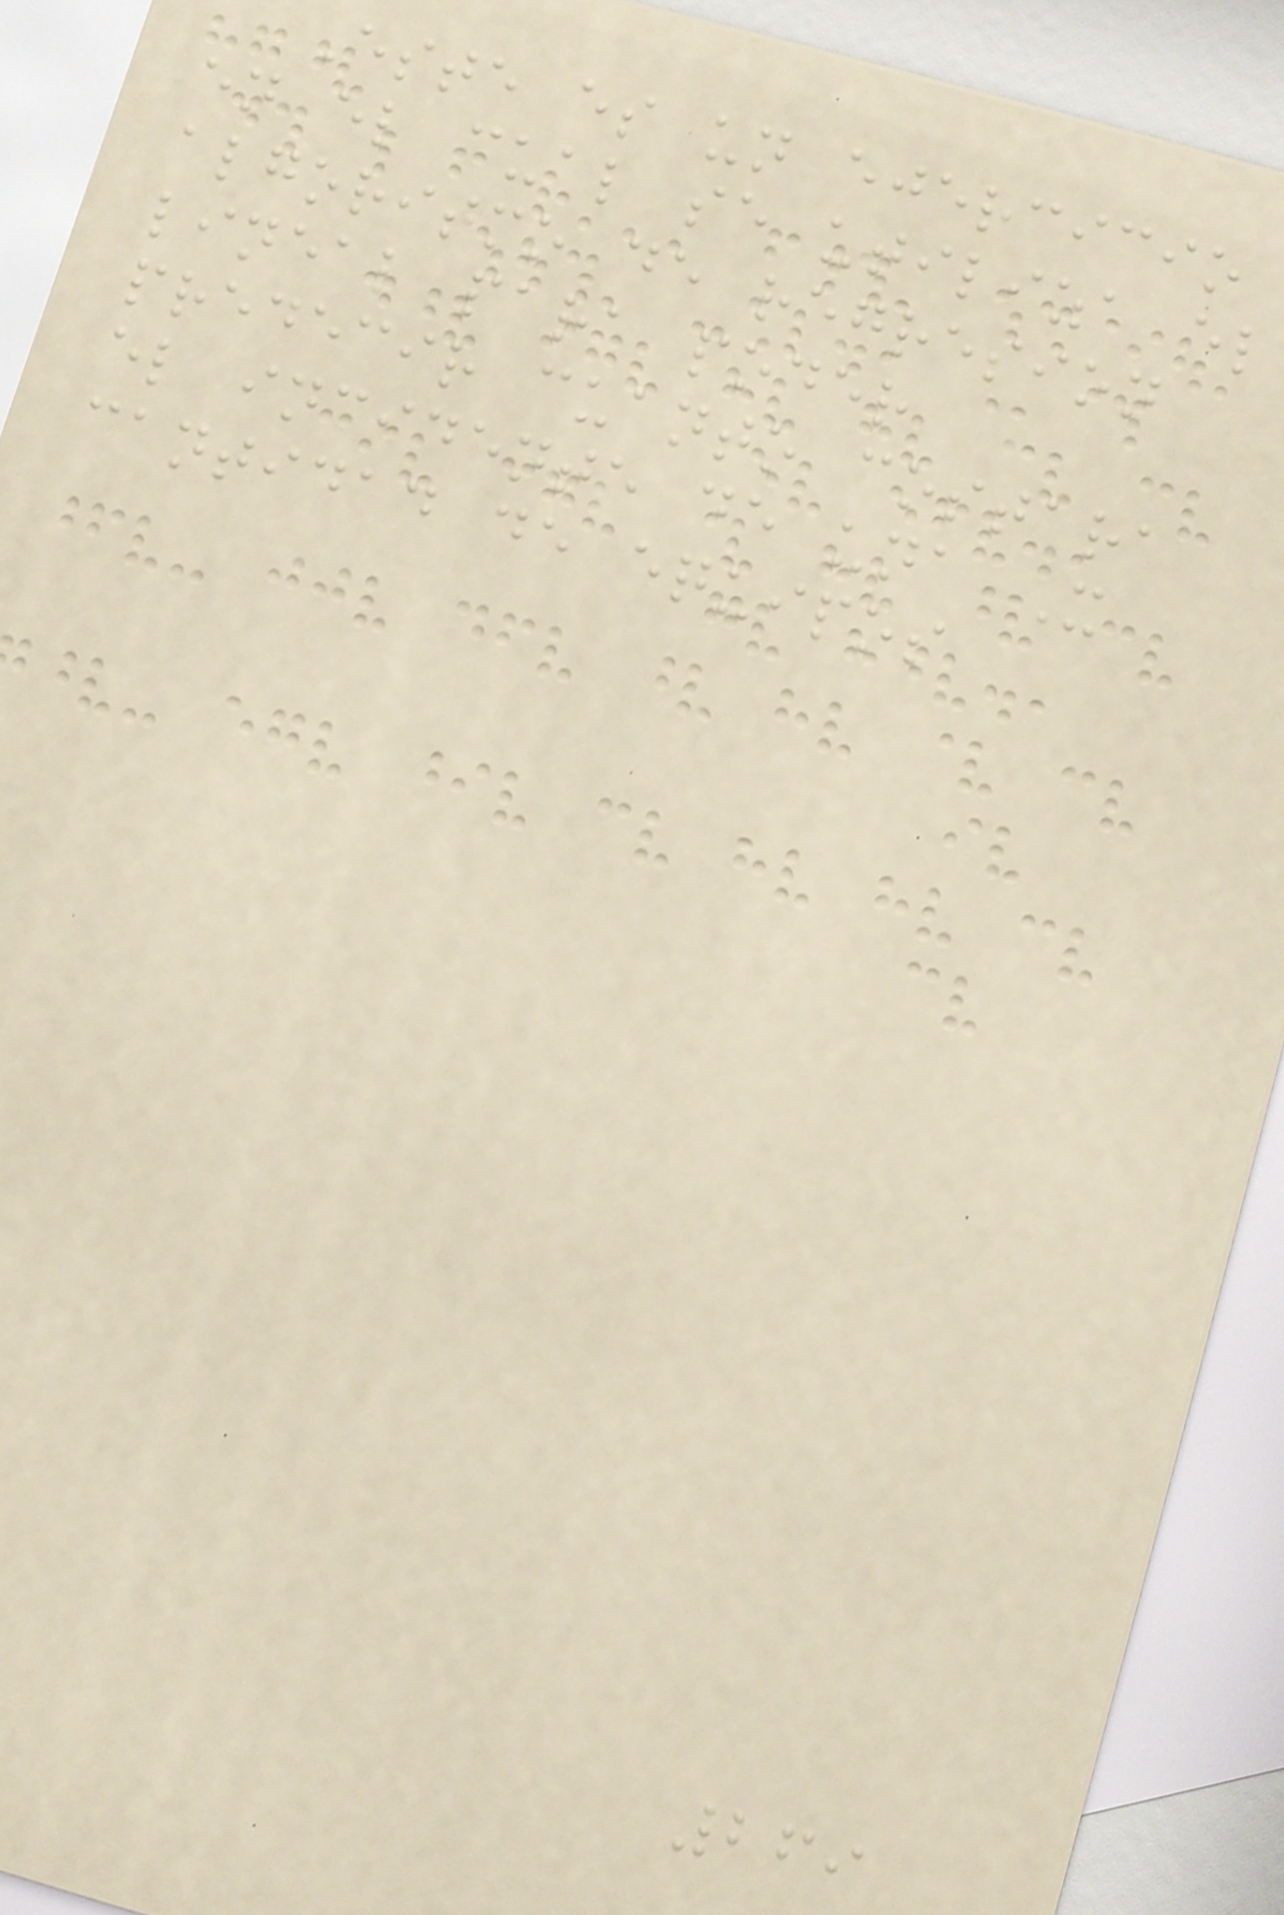Este es un ejercicio
en el cual se utiliza el
algoritmo de regresion
lineal para poder
predecir cuanto costara
el incidente de una X
cantidad de equipos
269
